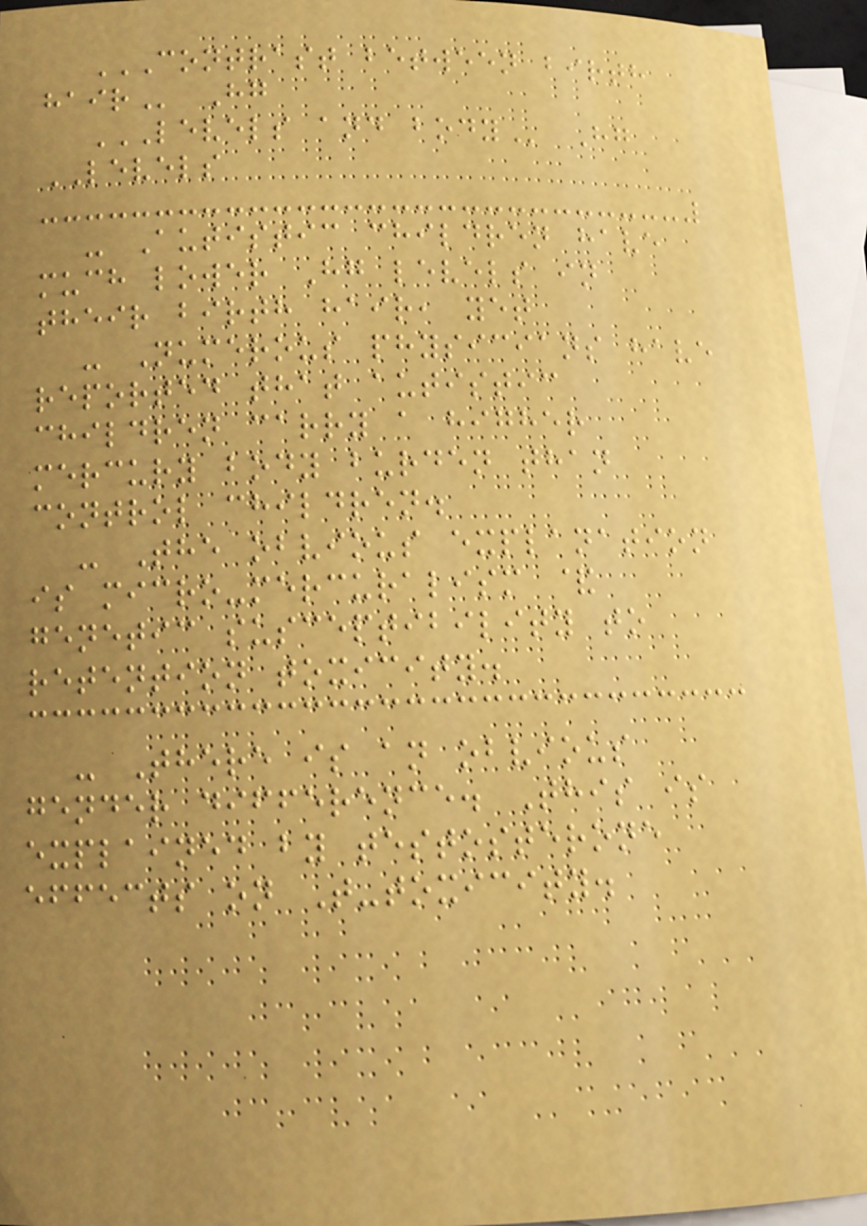CONTRAST BETWEEN BIRTH
HAIR Hg
LEVELS AND BODY Hg
LEVELS
- Autistic children have
much lower Hg levels in
their birth hair, yet
- Numerous physicians have
reported that autistic
children carry a higher
mercury body burden than
control children.
- The obvious explanation
is micro-mercuralism &
genetic susceptibility to
retention toxicity.
- There is an obvious
gender difference. This is
explained by testosterone
effects on T-toxicity.
